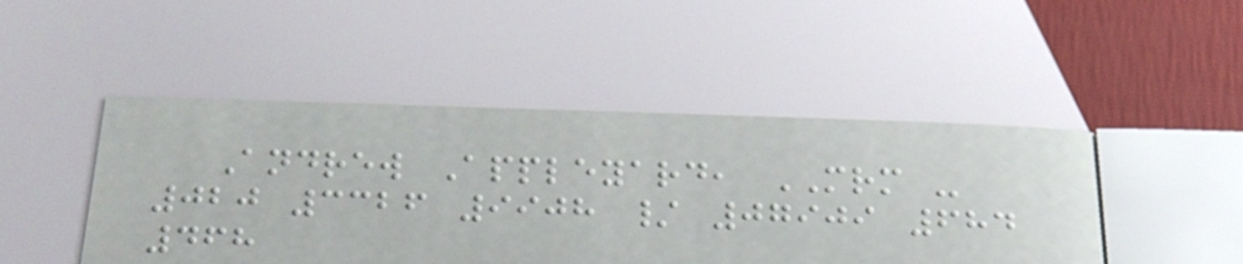Andrew Appleyard, MRM -
020 3326 9908 / 07909 684
468
